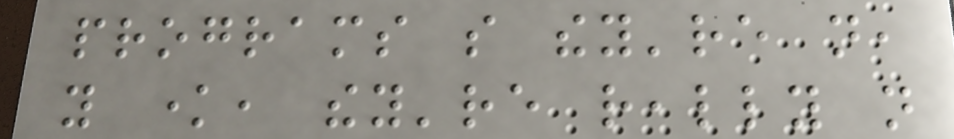programs so they're not,
you know, they're really not
